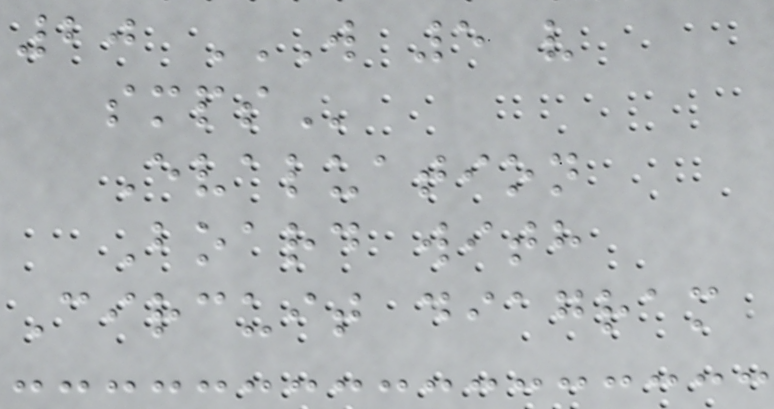20 W 5 V
SMPS
Evaluation
Board with
Circuit diagram
